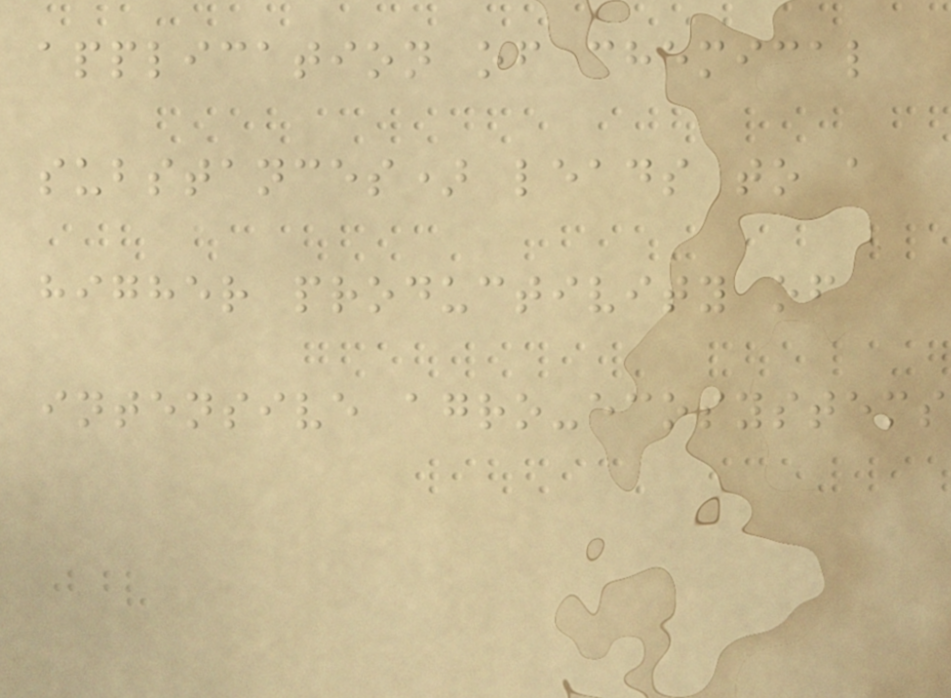application of chemical
substances) leads to a
higher productivity of
intensive agro-ecosystems
